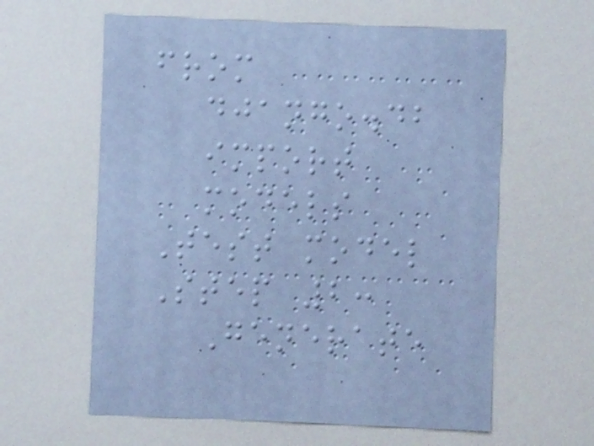from
django.db
import
models
Test model
Step 2:
Generate
